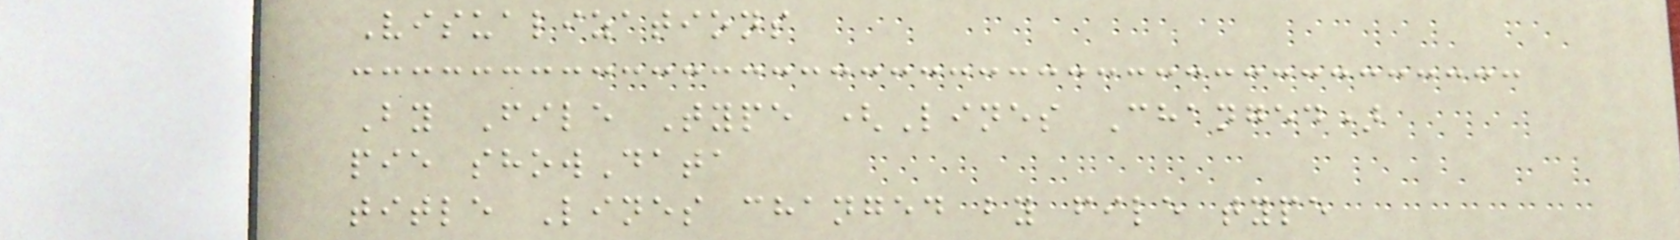Visualizations
By File Type (Lines Changed)
pie showData
title Lines changed by file type
